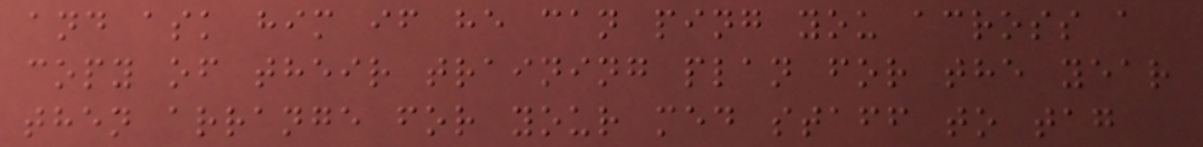and ask him if he can ping you across a
copy of their training plan for the year
then arrange for your med staff to tag
